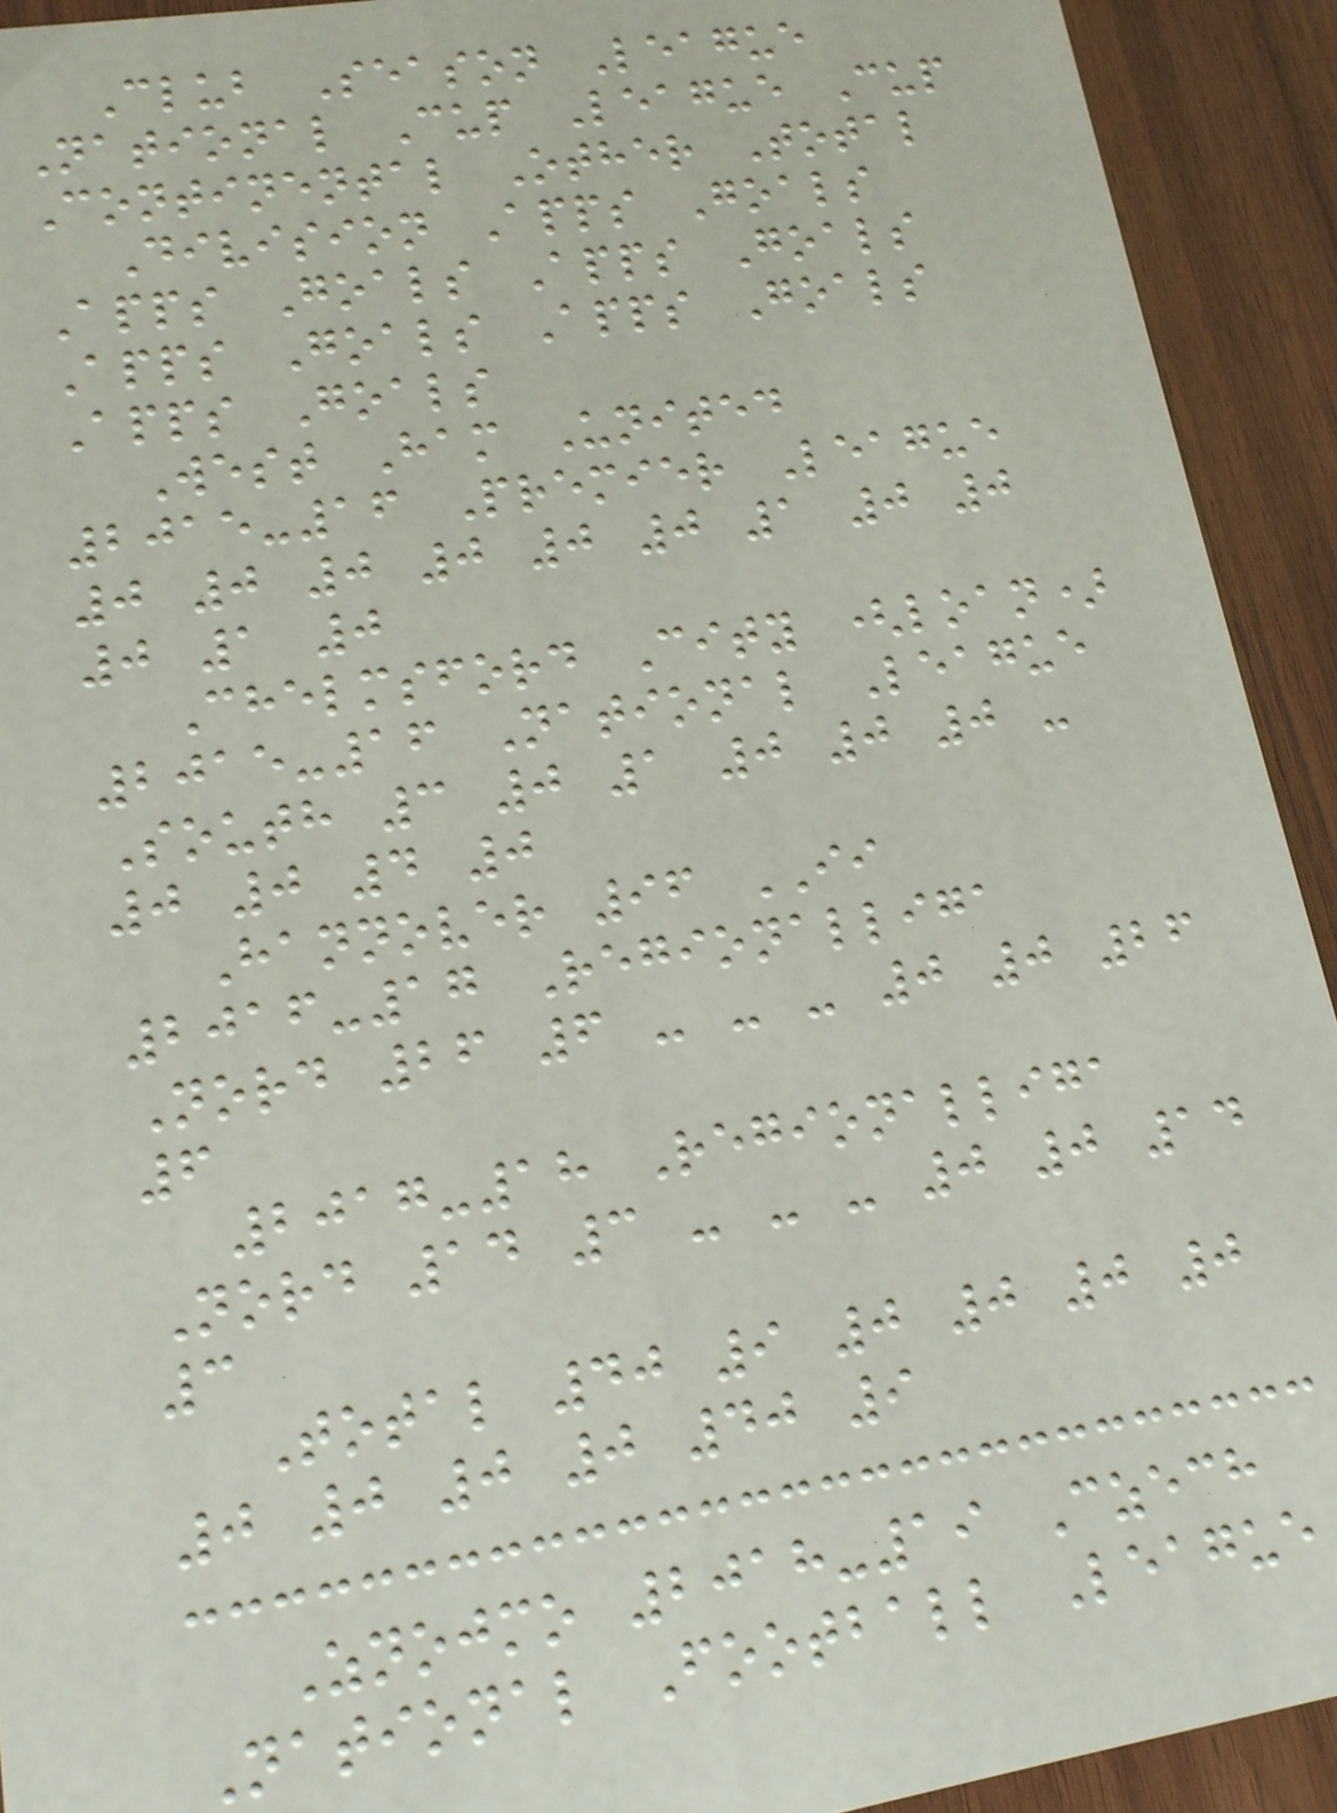Club Season League
National Cup League Cup
Continental Other Total
Division Apps Goals
Apps Goals Apps Goals
Apps Goals Apps Goals
Apps Goals
West Ham United
2015-16 Premier League
0 0 0 0 0 0 1 0 0
0 1 0
Chelmsford City (loan)
2015-16 National League
South 3 0 1 0 0 0 -
0 0 4 0
Hannover 96 II
2016-17 Regionalliga
Nord 26 6 - - - 0 0 26
6
2017-18 Regionalliga
Nord 14 3 - - - 0 0 14
3
Total 40 9 0 0 0 0
0 0 0 0 40 9
Znojmo 2018-19 Czech
National Football League
